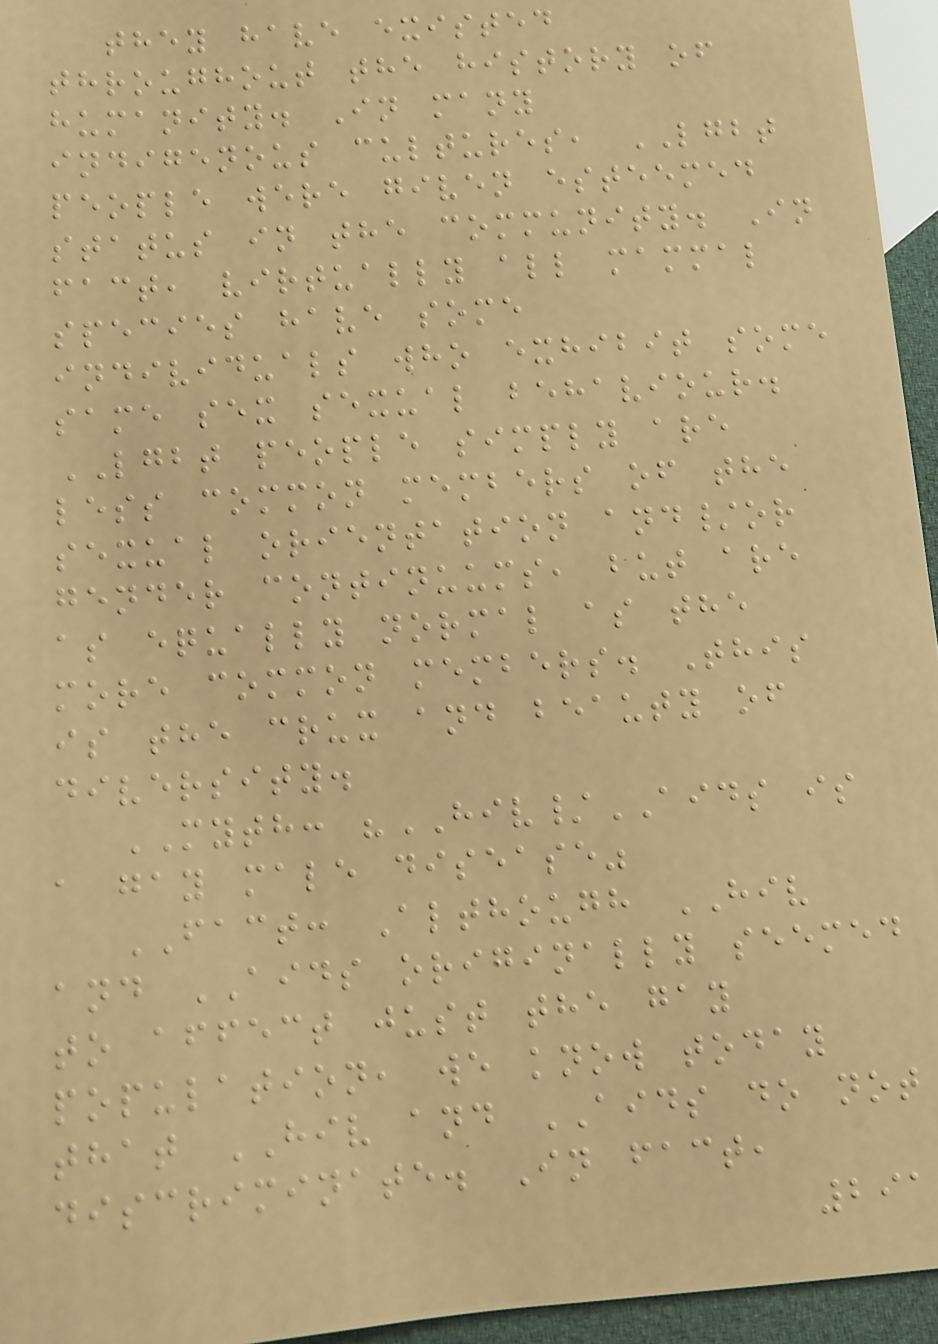they have existed
throughout the history of
humanity. In many
indigenous cultures, LGBT
people were given esteemed
status in the community. In
fact, virtually all mammal
species have some
individuals who exhibit some
same sex sexual behaviour.
LGBT people simply are
less common members of the
sexual orientation and/or
gender continuums, but are
as equally normal as the
more common members. This
is the crux and beauty of
diversity.
MYTH: "HIV/AIDS is
a gay male disease"
FACT: Although HIV
and AIDS originally seemed
to affect just the gay
population, we know today
that HIV and AIDS do not
discriminate. In fact,
291
